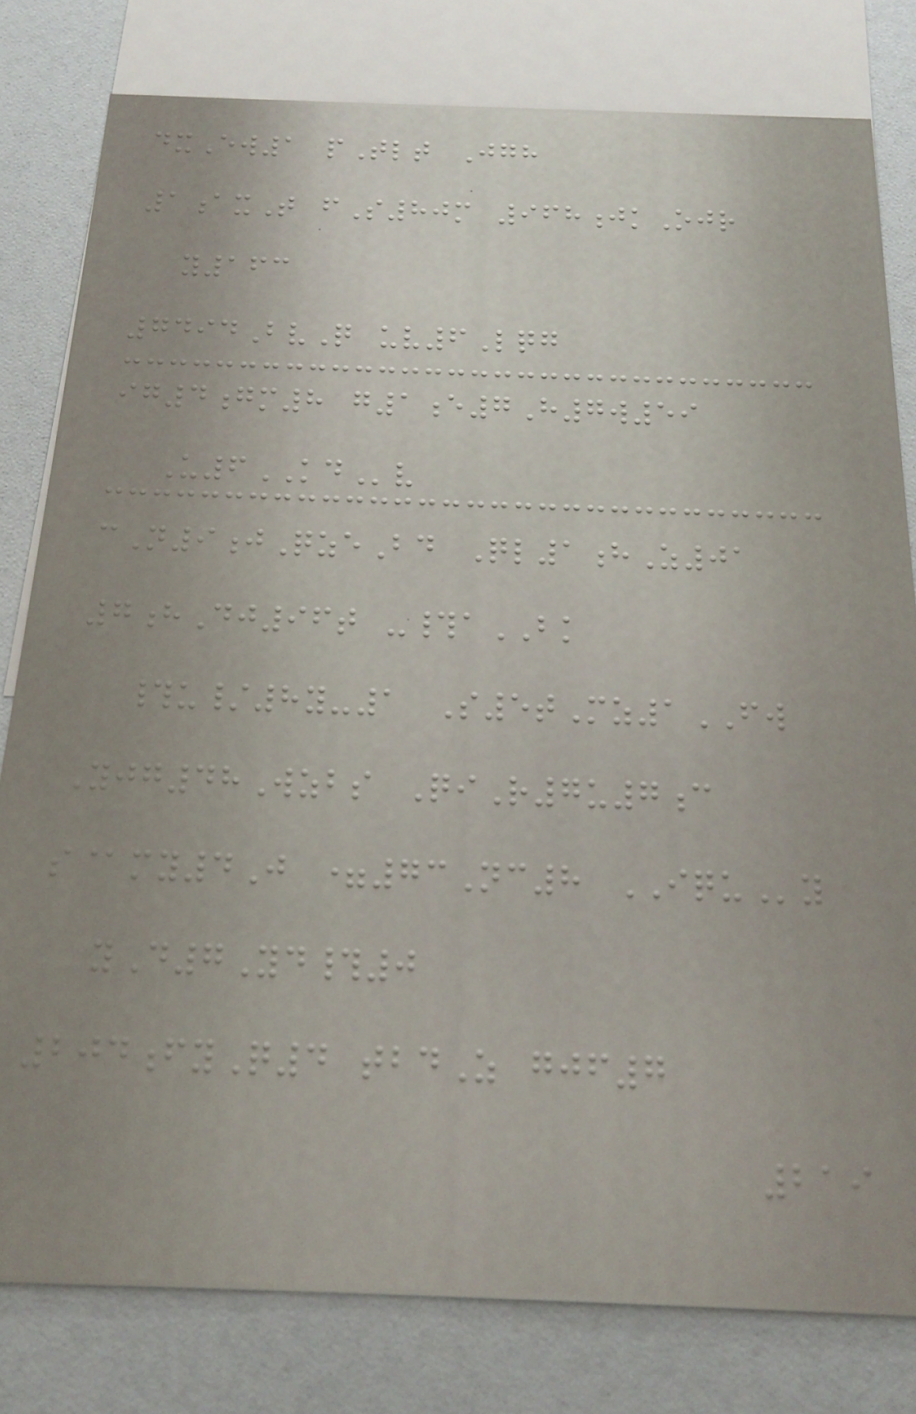dxEw1 pTlt Jgh
1axT fS80m 968jkOjr
y163
7494BvQ uv6Lqg
ig4gm8 g1e7H7w59
U6KDv
cN9jQzeBd Ql1hZ01
7hDj96t -#aBK
#u/8y-1 S5tMz1FW
Yjg48Wzbs QiR7u7c
s@my4J =73Nc8 IQUy
yD7Yd#0
204fyQ4 tbdZ gjf7
219
